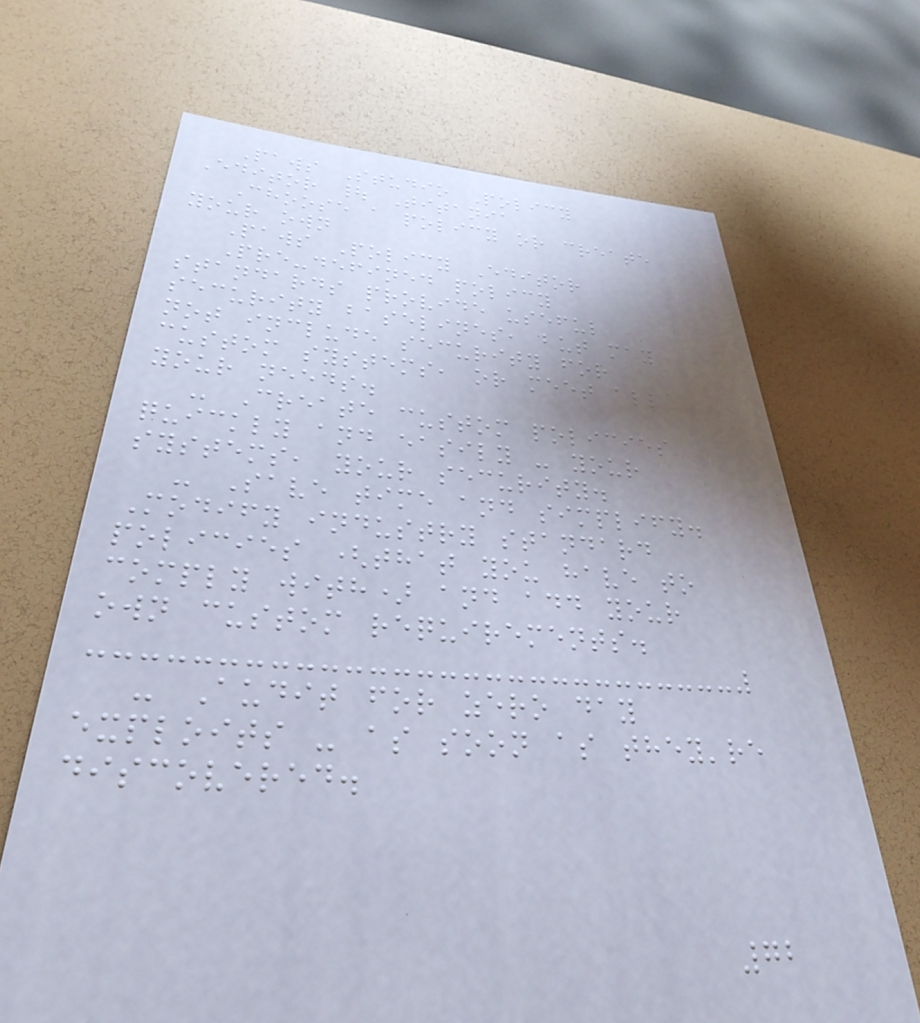Paws Studio Policy
Editor | Titania
Choose a policy or create
your own
Paws Policy Editor
Pre-defined policy
standards provide useful
security baselines, but may
not include security for
custom systems, or meet all
your needs.
- Create custom policies
quickly and easily - your
systems, your security.
- Save time and simplify.
Modify industry standard
policies (that you have to
comply with) and add your
own custom requirements.
- Audit for zero day
exploits - as soon as they're
discovered.
72
